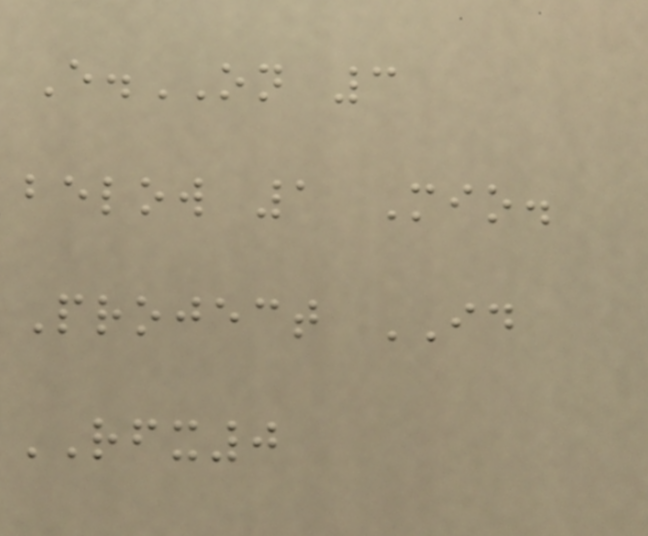E.ON 3
below 1 Mio.
Project ID
RFX0
